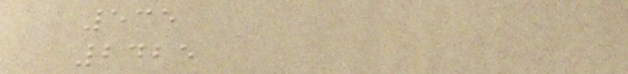535
2425
